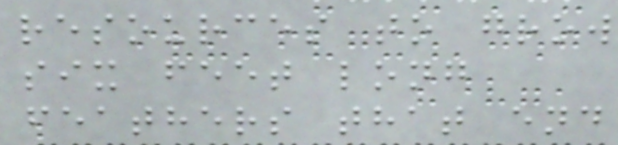resources to grow
six feet long
feathers that end
